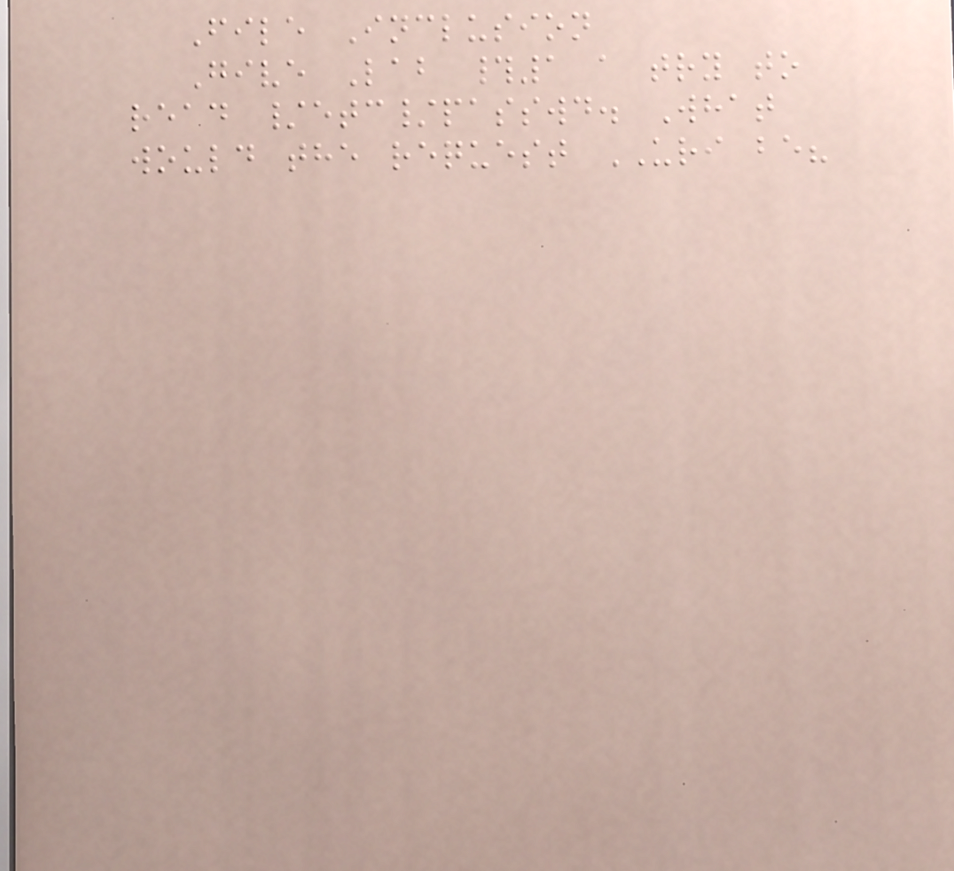File Inclusion
Give Lab #1 a try to
read /etc/passwd. What
would the request URI be?
